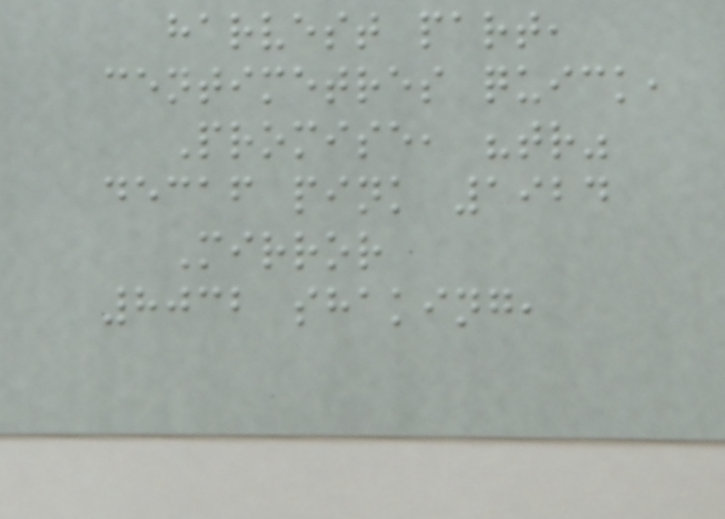harvest part,
centimetres quick,
Promise, "tr"
decaf pink 1924
Mirror
8032 shaking,
